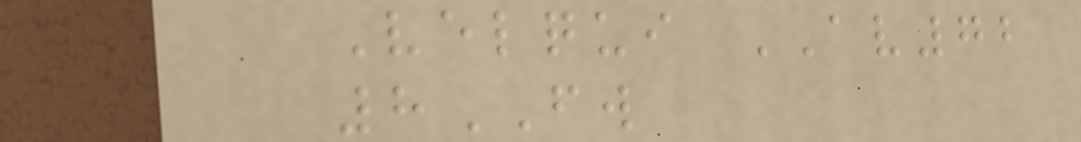Velqui AV72
8FW
